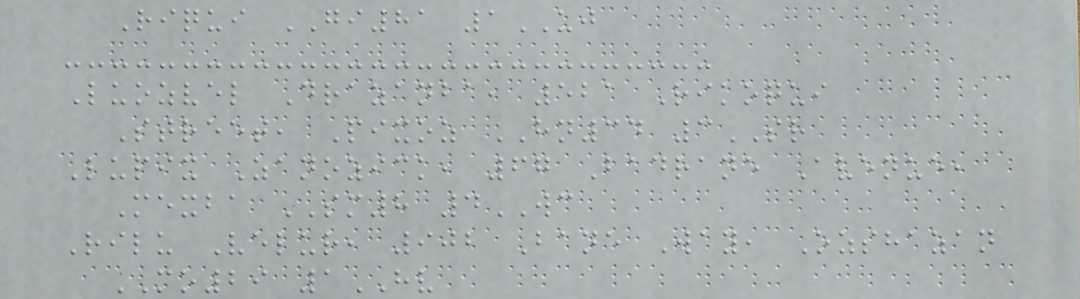Riqui GI81 1UJ
Luozvel Drazanba, 521 Rikoqui
Street, Pixoz HN34 3SR
Lupix Zanozick, 67 Badrane Avenue,
Mexba SM8 4WC
Rilu Velur, 902 Bane Way, Ozshazan
MO29 1HV
